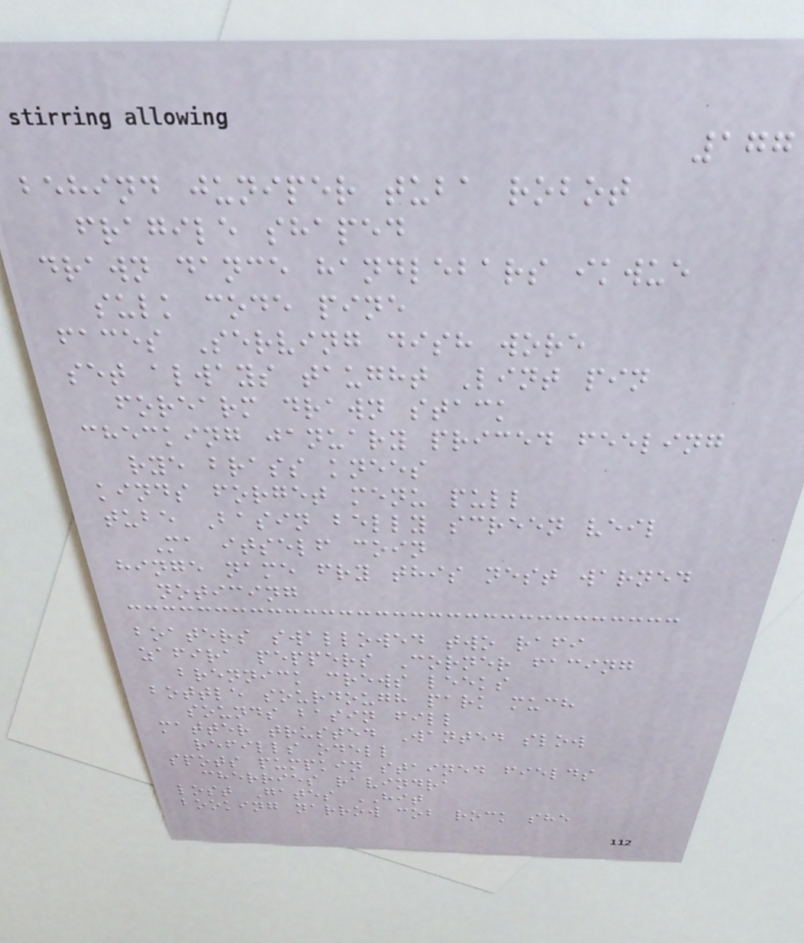177
behind juniper tuba robot
fragile shaped
drawn dance handlebars ikwue
sulk code pine
faces Serving dish wore
set always taught Lint pin
forearm drawn stack
checking january priced feeling
rye brass knees
kinds forget menu pull
tube Basin belly screen veil
Ma itself coin
hinge name fry this nest warned
noticing
boaters swallowed two rafi
zafira peppers Corner facing
brennick crews leeks
bottle sourdough park much
sounds basin fill
matter trusted Wanted slow
refills odell
spots pumpkin stained fields
cherries ravindra
lost Gates HIT
booking narrow cob rock she
